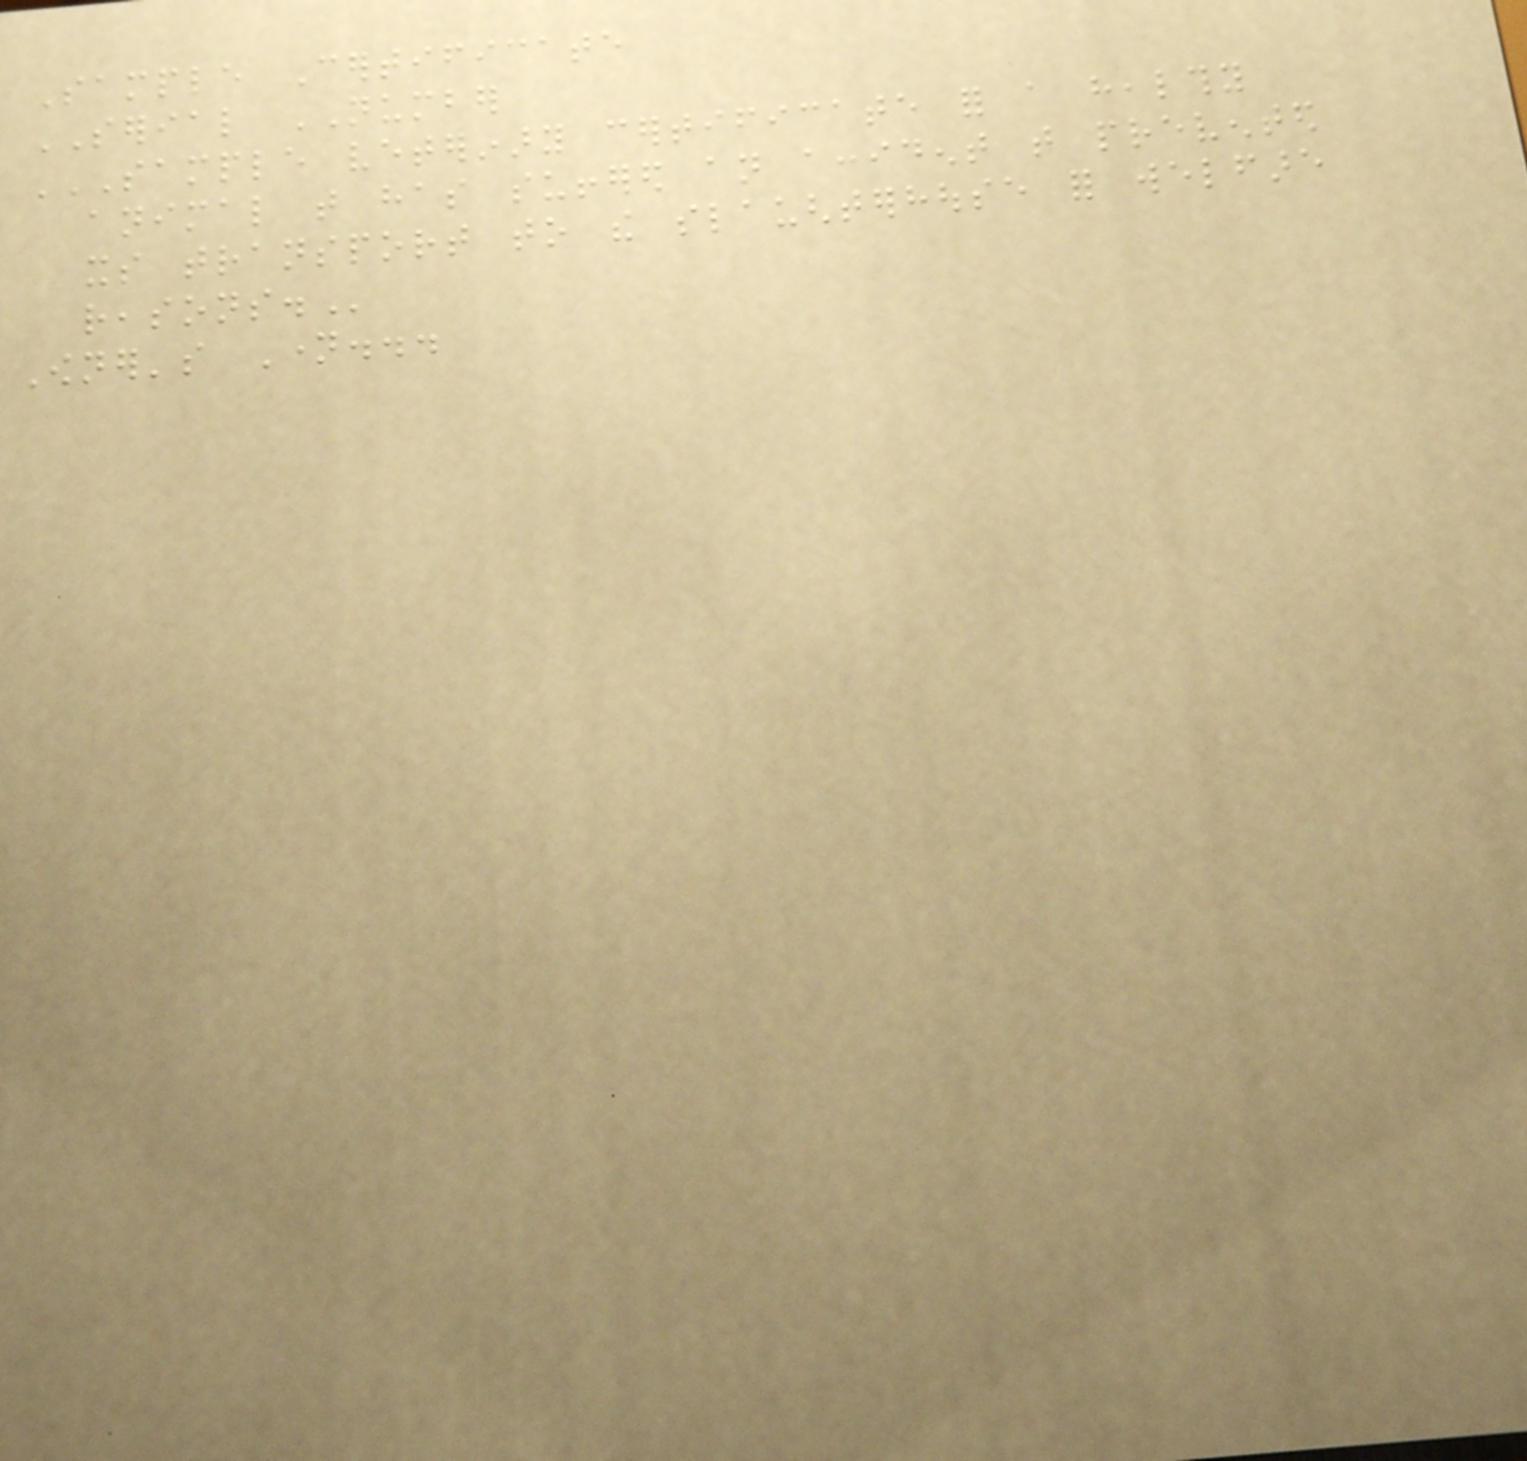Sample Certificate
SERIAL NUMBER
SAMPLE VETERINARY CERTIFICATE FOR A HEALTHY
ANIMAL THAT HAS SUFFERED AN ACCIDENT THAT PREVENTED
ITS TRANSPORT TO THE SLAUGHTERHOUSE FOR WELFARE
REASONS.
Owner's Name...
